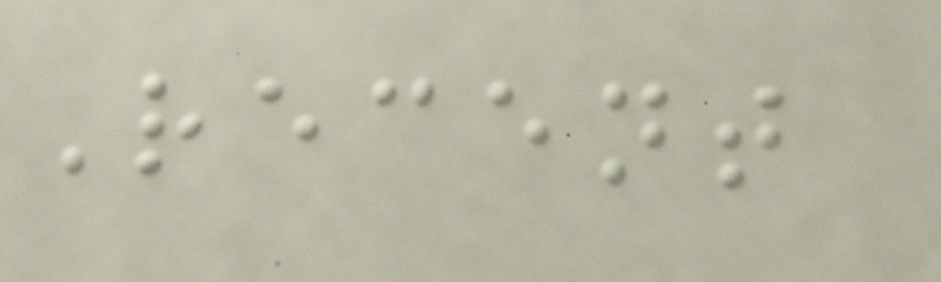Recent
